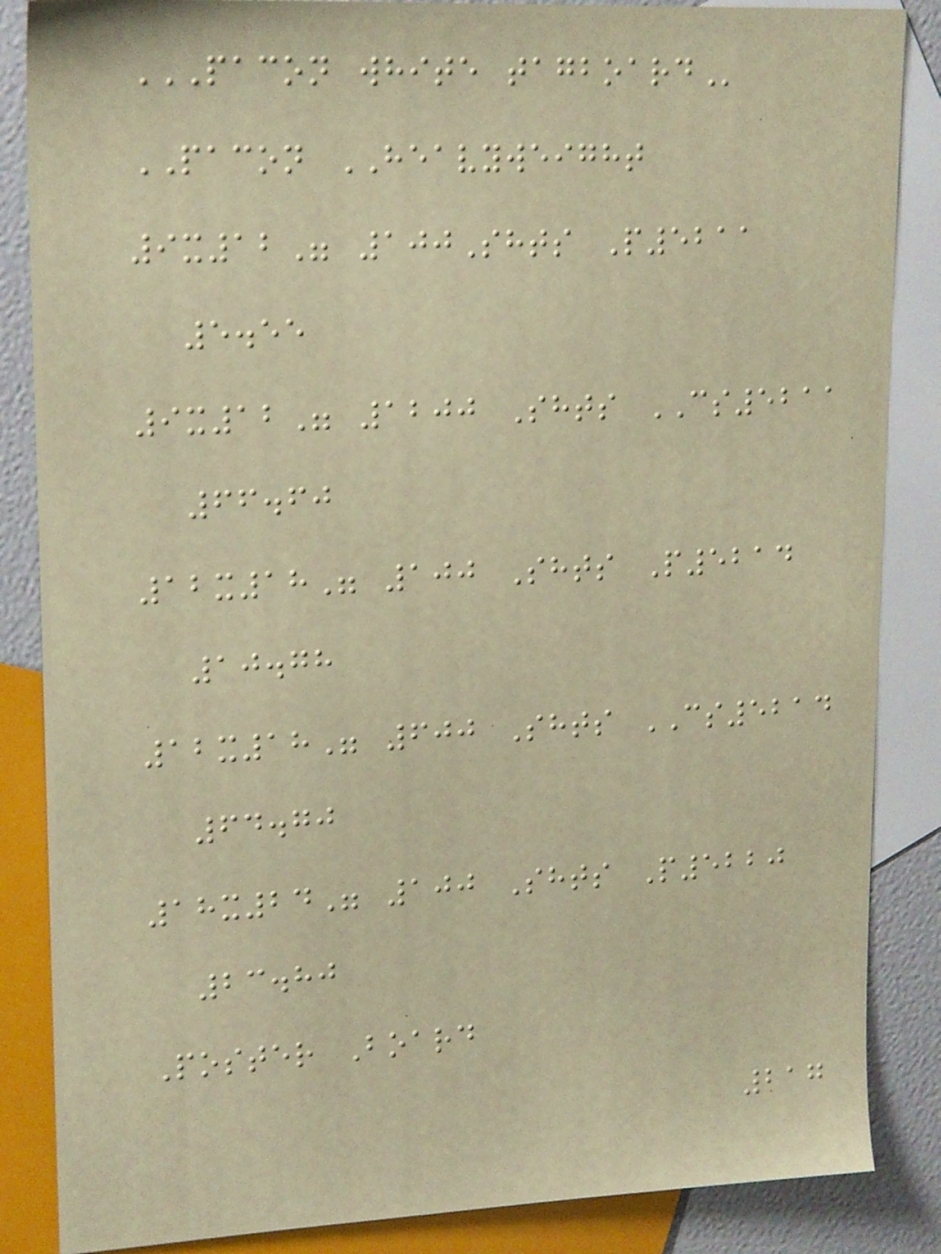PACON WHITE TAGBOARD
PACON HEAVYWEIGHT
9x12" 100Shts P5211
5.55
9x12" 1200 Shts CS5211
66.60
12x18" 100 Shts P5214
10.78
12x18" 600 Shts CS5214
64.70
18x24" 100 Shts P5220
23.80
Poster Board
217
